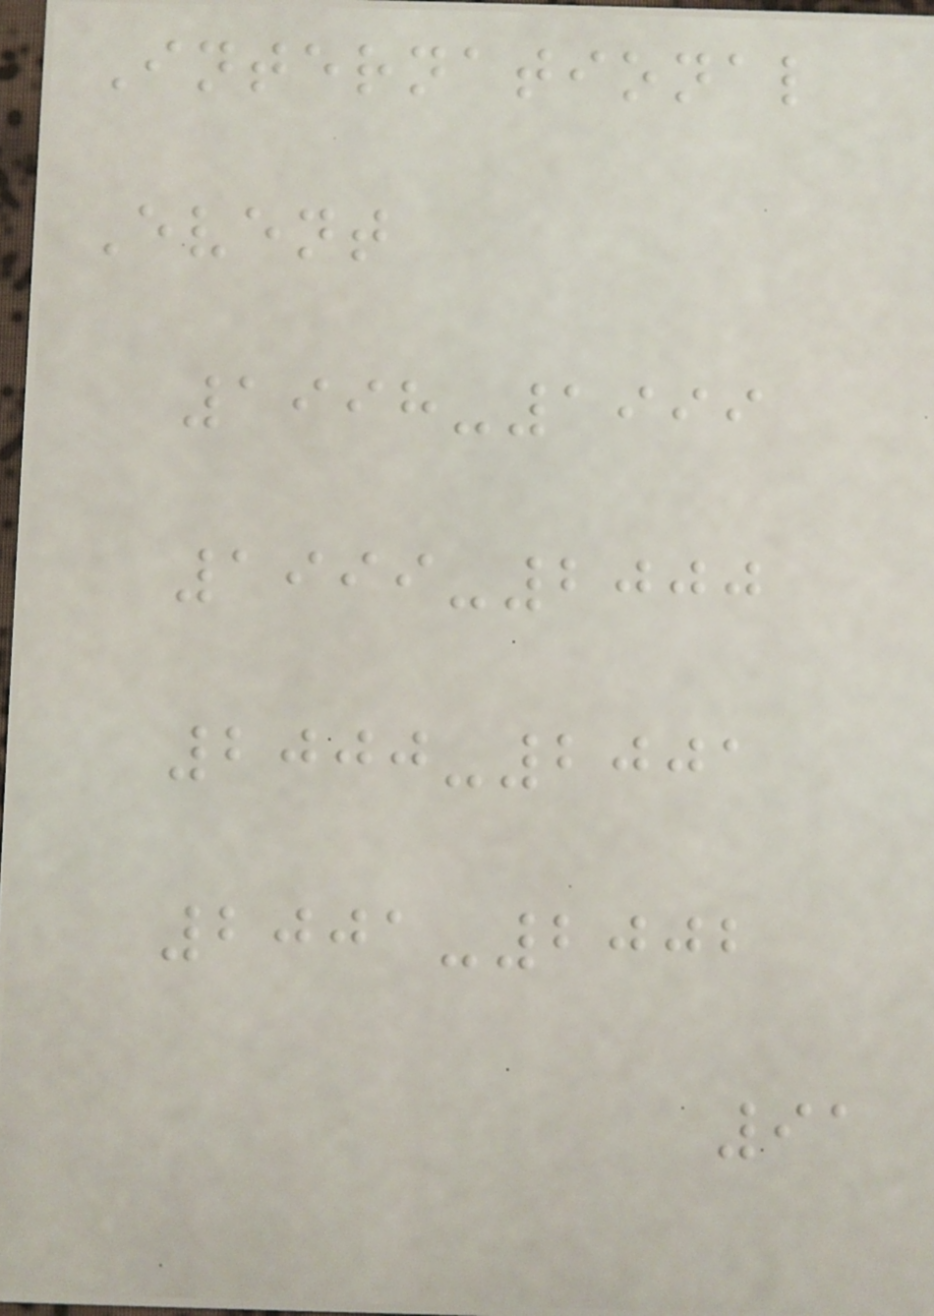International
Event
1998-1999
1999-2000
2000-2001
2001-2002
91
